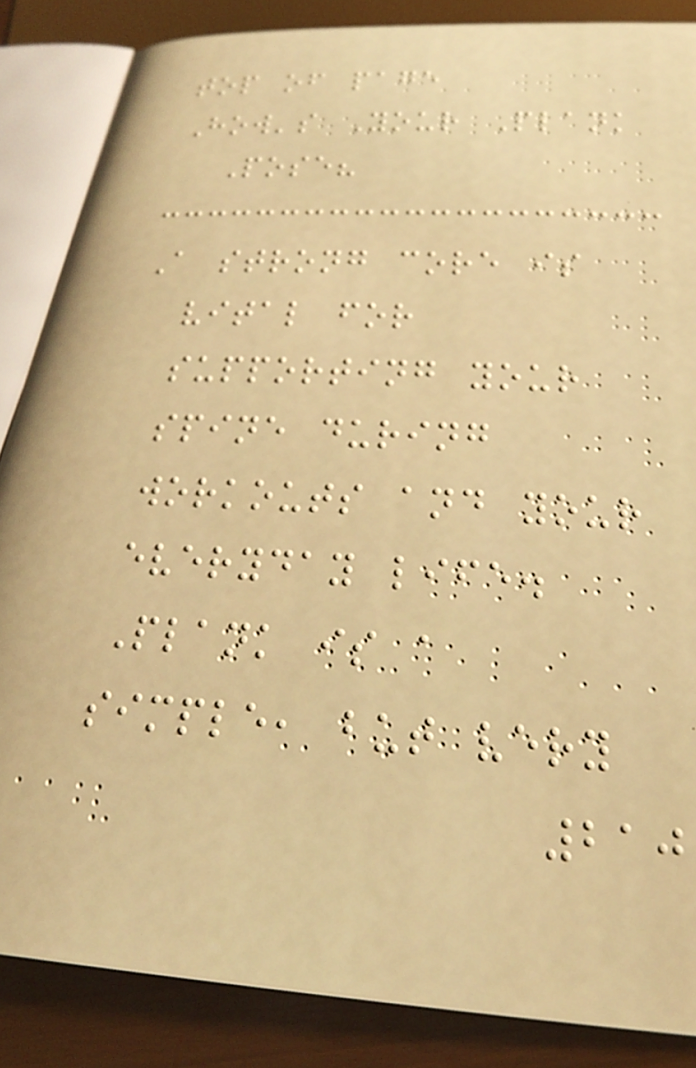top of page
How's Your Plank
Pose?
A strong core is
vital for
supporting your
spine during
workouts and your
everyday life.
Plank is a
simple, but very
210
